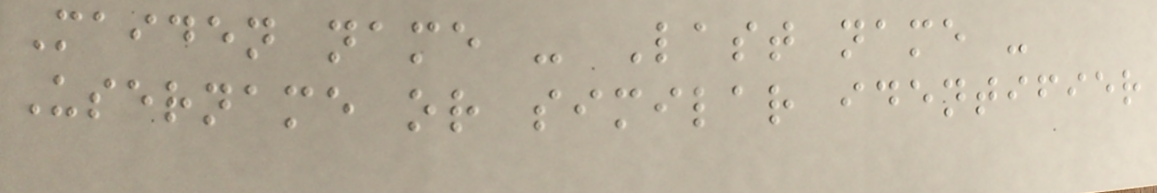Maiden name - Last name -
Username or similar identifier
